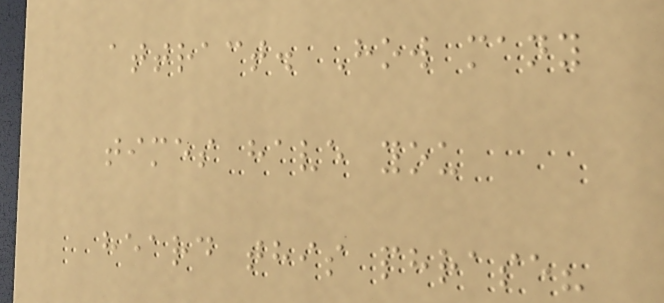attract. How many
times have you
heard this phrase?
